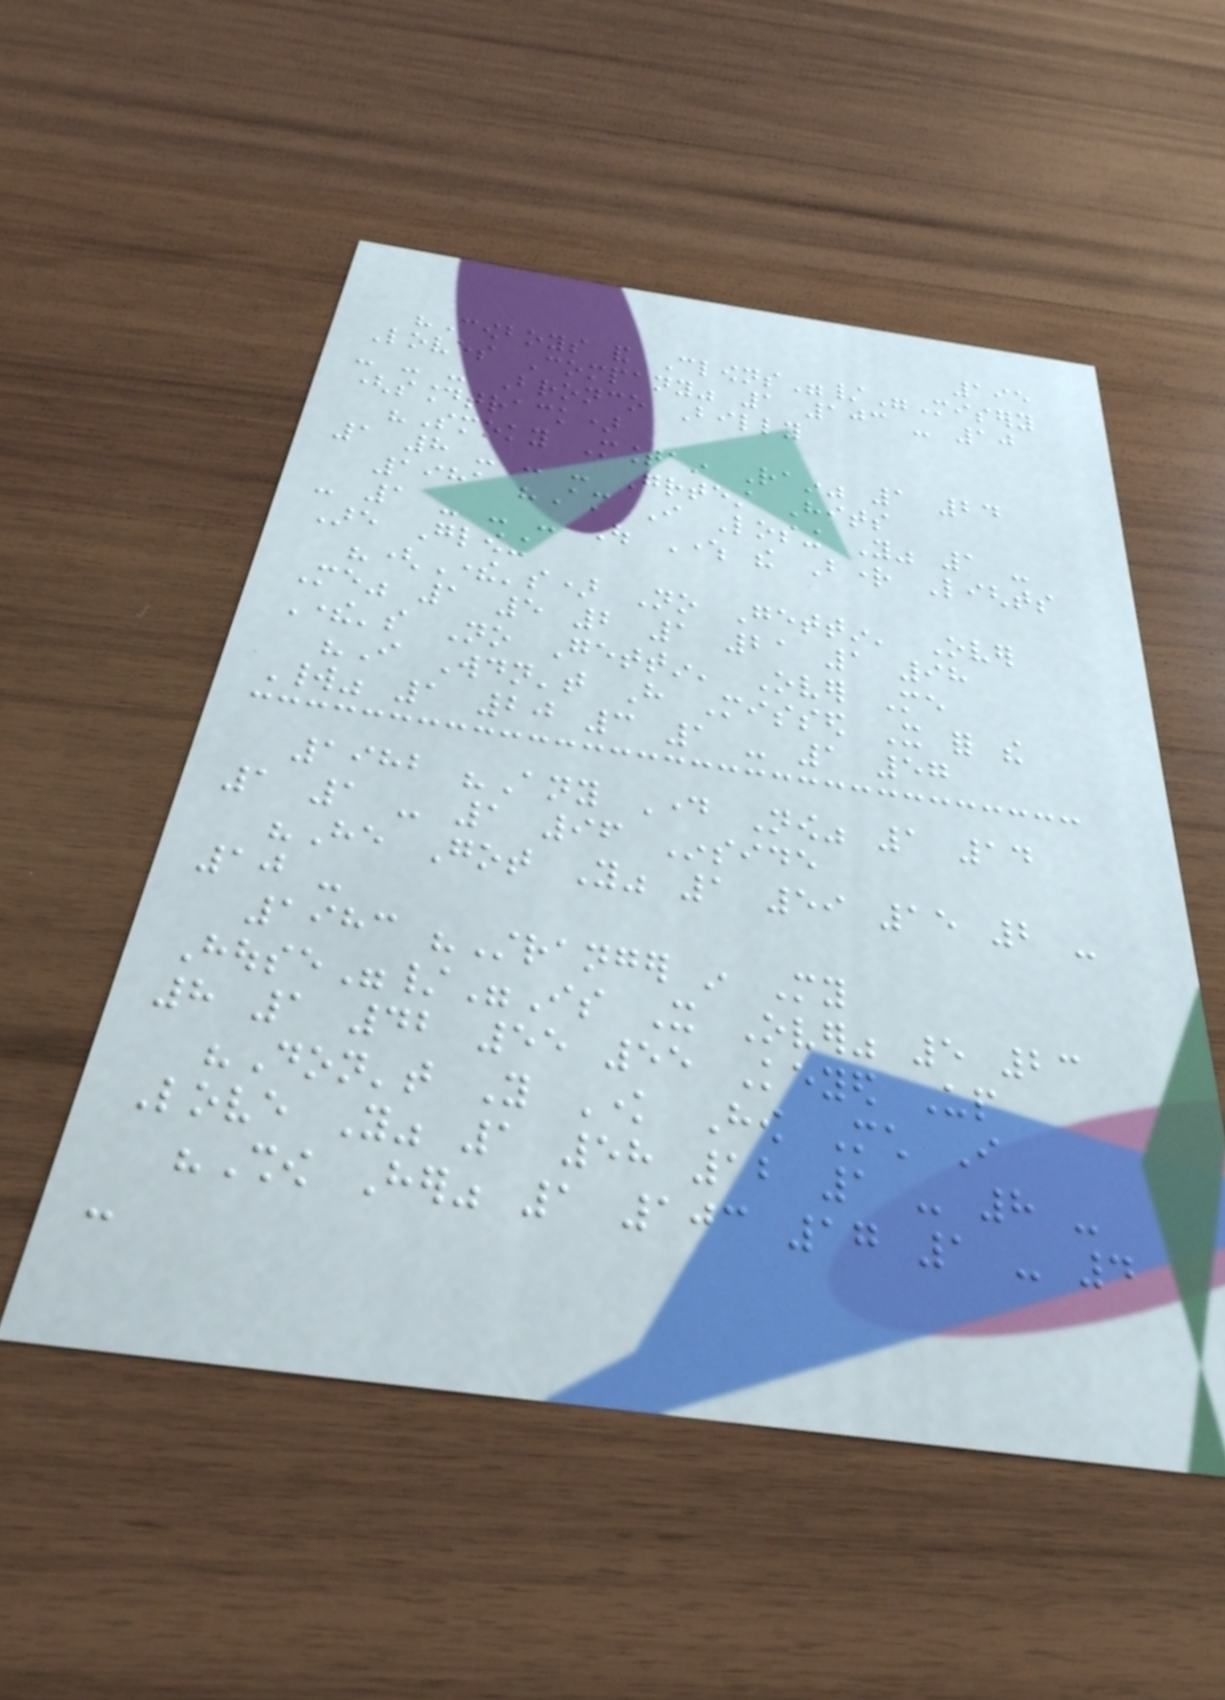195
"Cowboys and Clowns"/"Misery
Loves Company" 1 103 - 10
- - - Bronco Billy
(soundtrack)
"Smoky Mountain Rain" 1 24
1 8 - - - Greatest Hits
1981 "Am I Losing You" 1 -
- 1 - - - Out Where the Bright Lights
Are Glowing
"(There's) No Gettin' Over
Me" 1 5 2 1 21 1 98
There's No Gettin' Over Me
"I Wouldn't Have Missed It for the
World" 1 20 3 1 - 1 57
1982 "Any Day Now" 1 14
1 1 - 1 96 Inside
"He Got You" 1 59 15 2 -
10 -
1983 "Stranger in My
House"/"Is It Over" 5 23
8 1 42 55 55 Keyed Up
"Don't You Know How Much I
Love You" 1 58 12 1 - 8 -
"Show Her" 1 103 17 1 - 4
-
